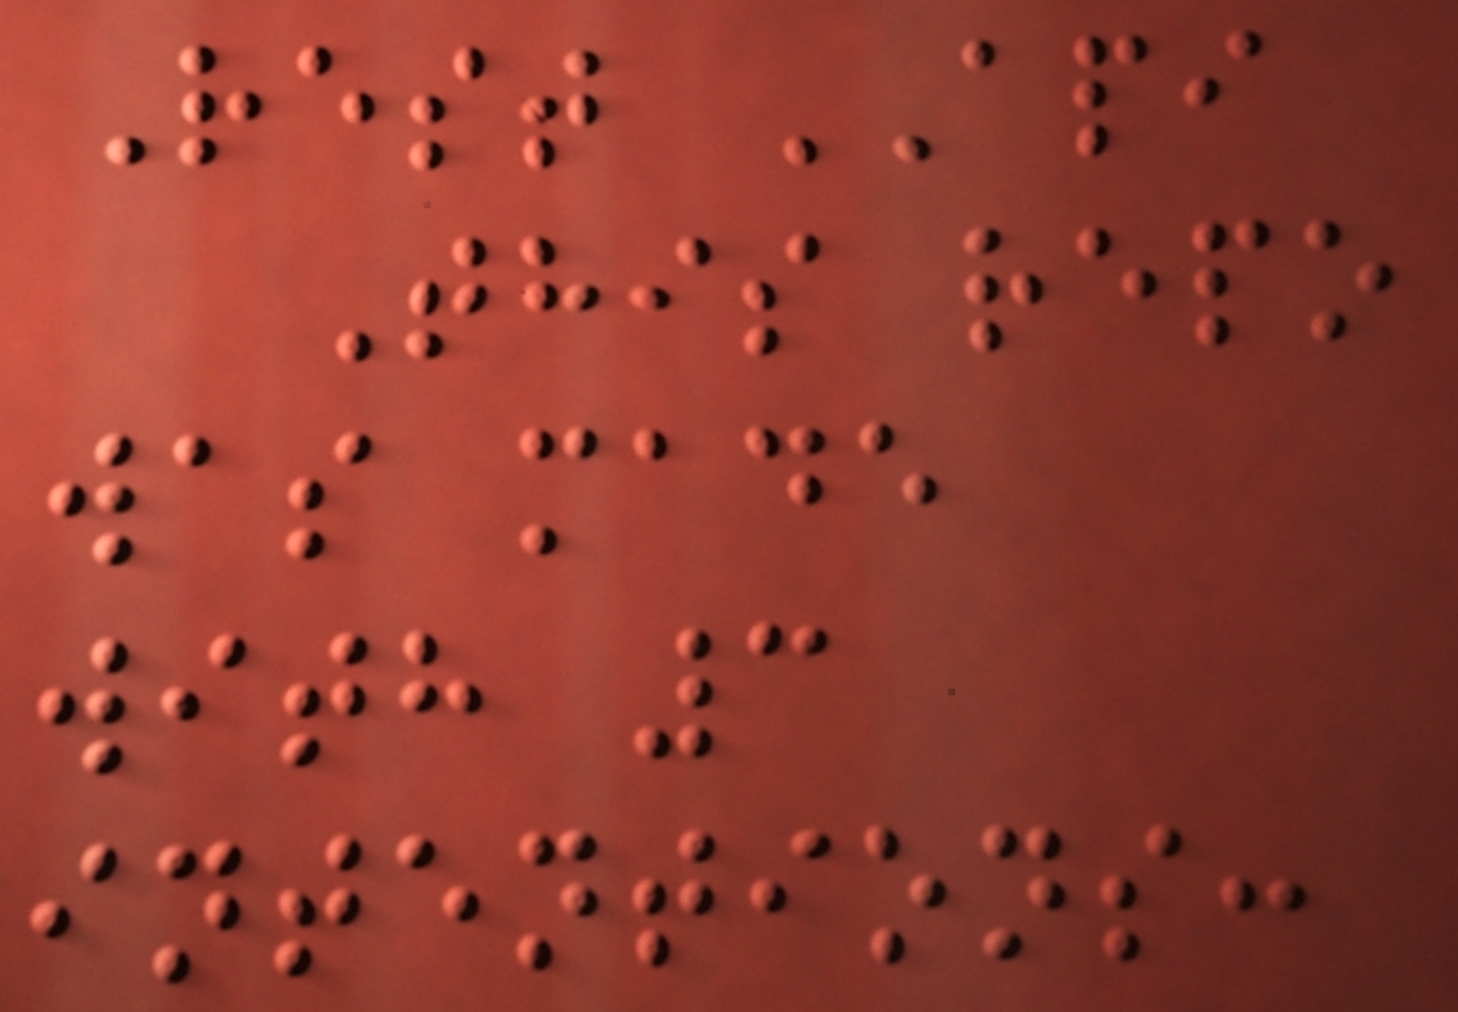Rest API
This repo
was made
with 3
intentions:
